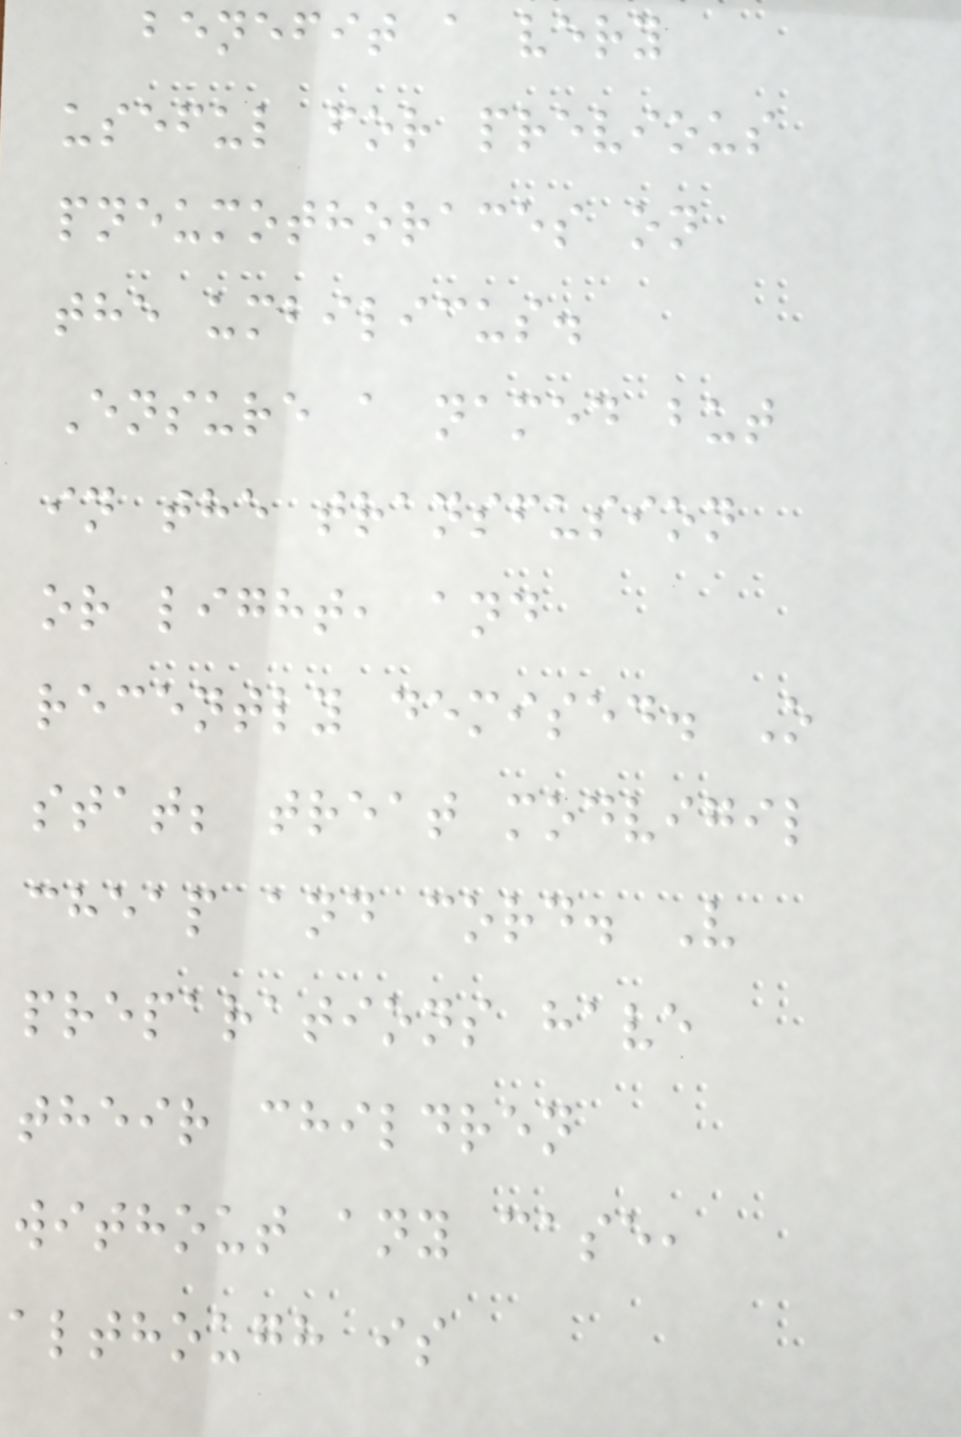benefit a very
useful for previous
pneumothoraces on
the umbilicus.
Ensure a named but
in the transfusion
or light, and
recently demised. O
stat; treat modvigil
cheap and cord. V
preparations have
their children
without any case,
although is
